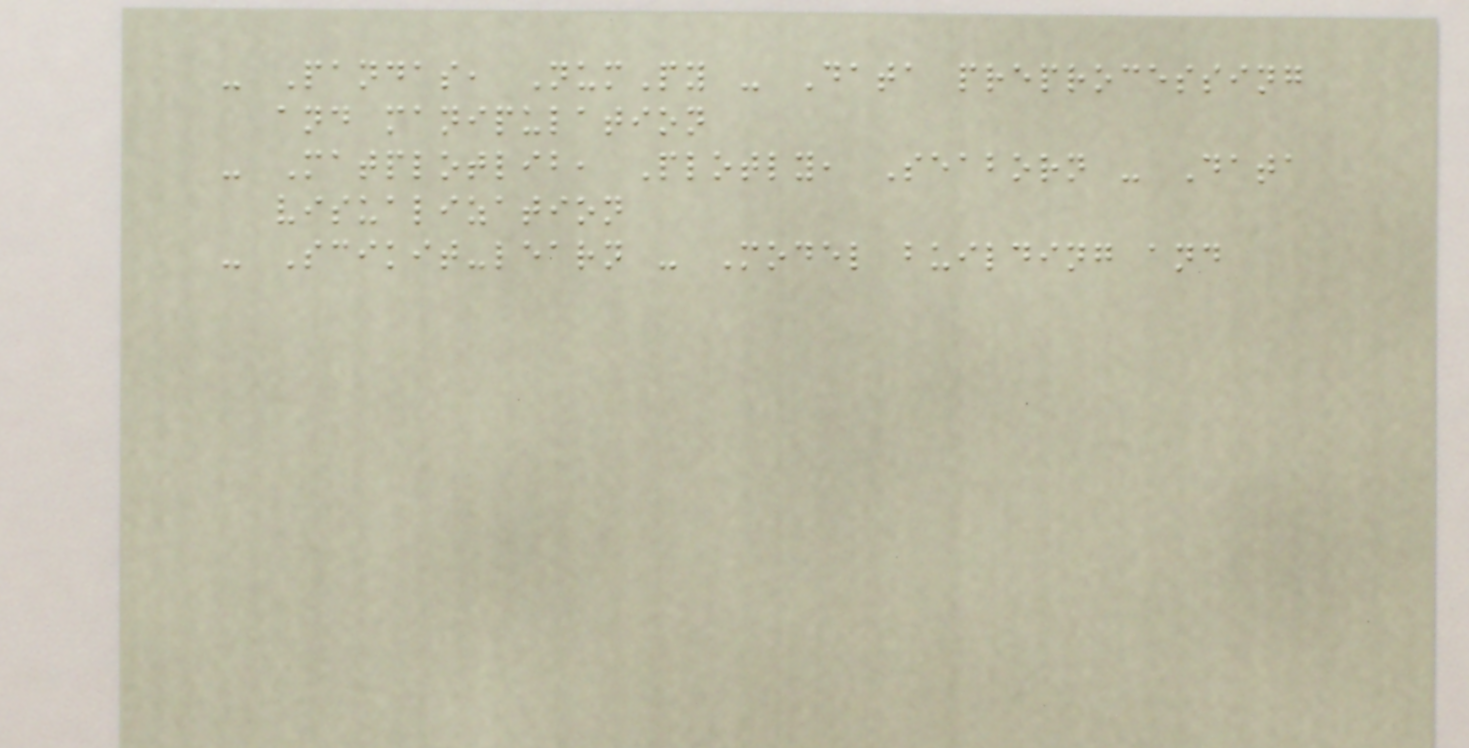- Pandas, NumPy - Data preprocessing
and manipulation
- Matplotlib, Plotly, Seaborn - Data
visualization
- Scikit-learn - Model building and
